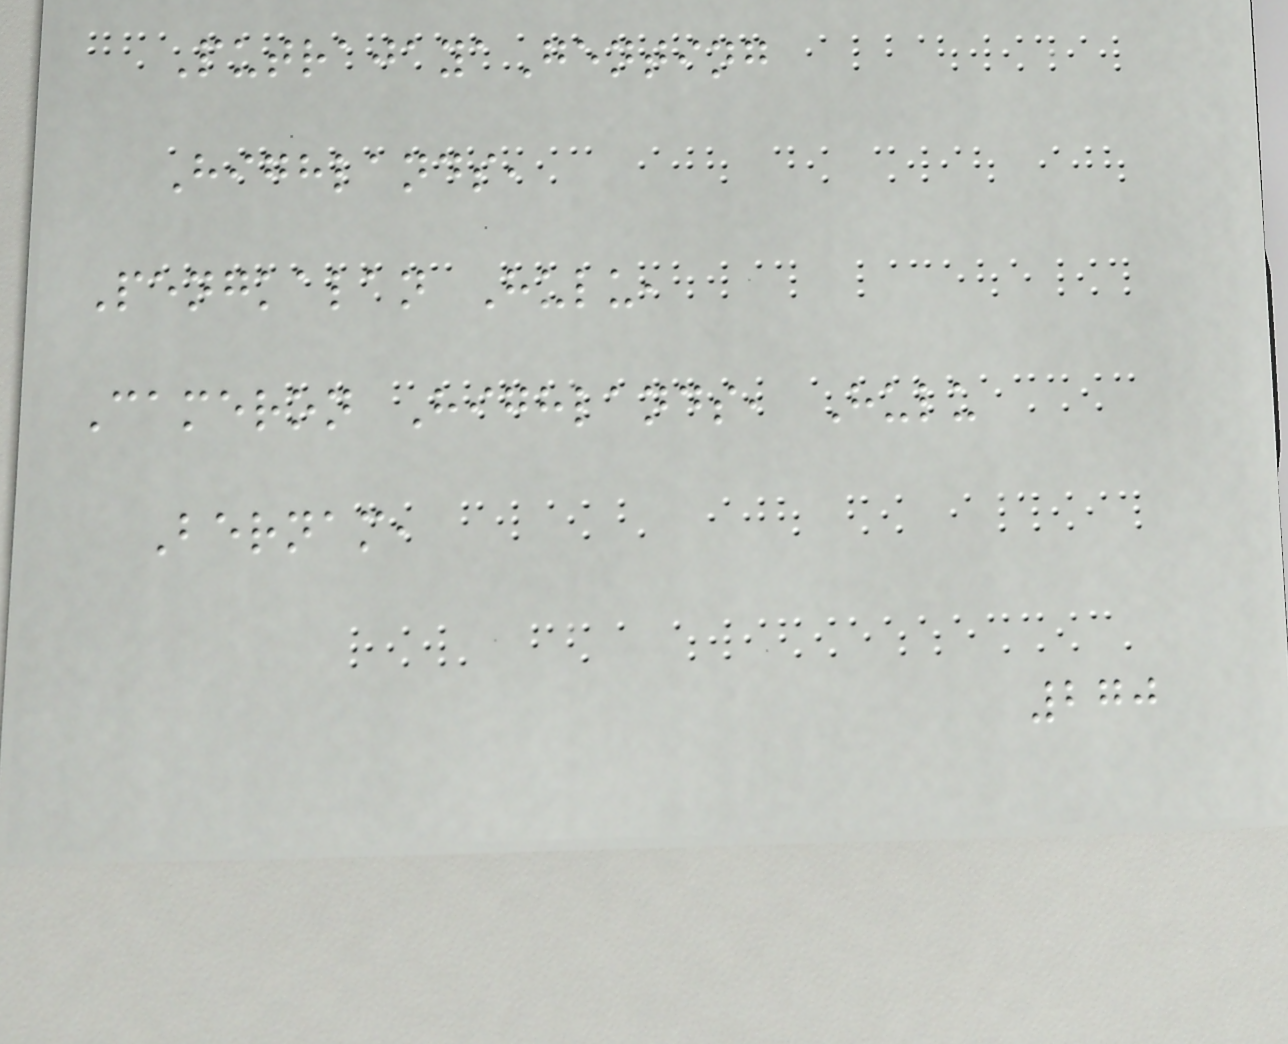PutrajayaGenting
Highlands,
Pengkalan Hulu,
Cameron Highlands, Hulu
Bernam,
270
